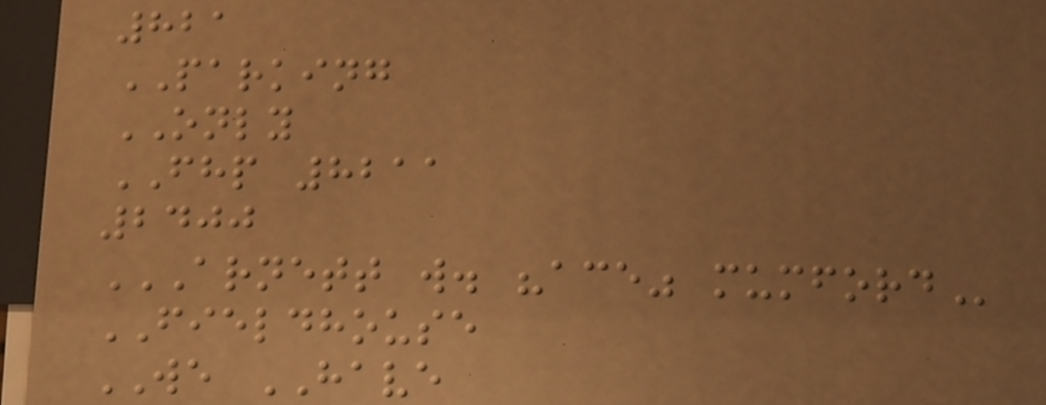821
PARKING
ONLY
FHP 8211
2400
ARNETT W. "ACE" MUMFORD
FIELDHOUSE
WE HAVE
